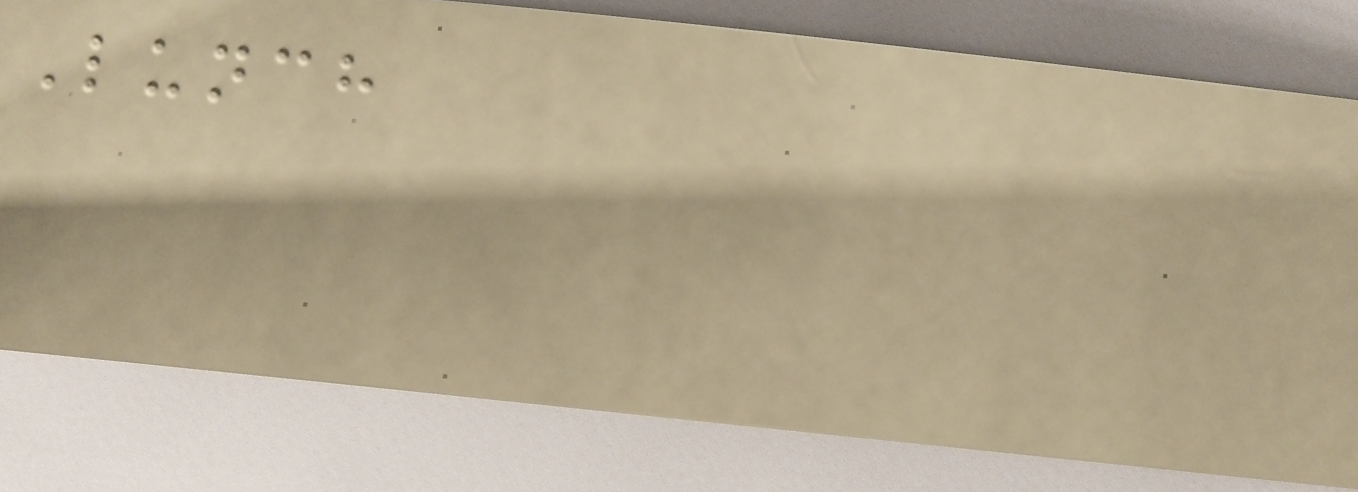Lunch
